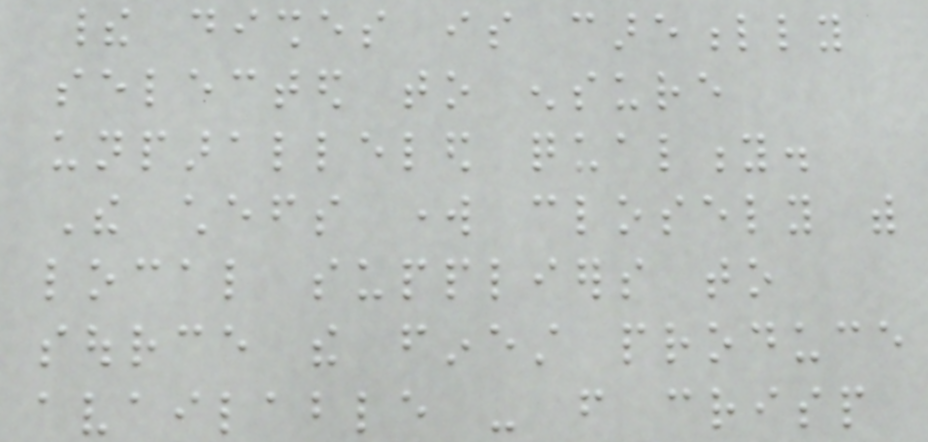their dishes is carefully
selected to ensure
unparalleled quality.
The chefs work closely with
local suppliers to
source the finest produce
available - from crisp
